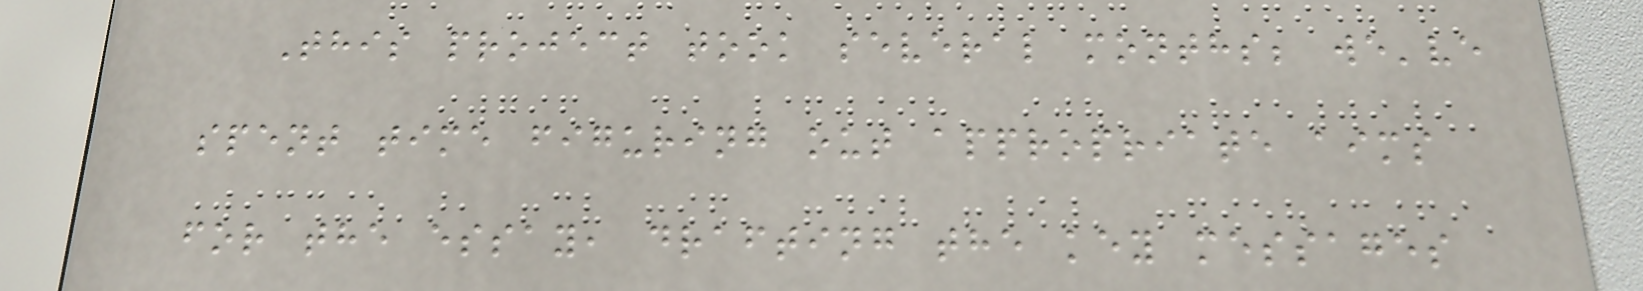This project took several months; we've
spent time figuring out appropriate aims
for the essay, drafting the key messages
